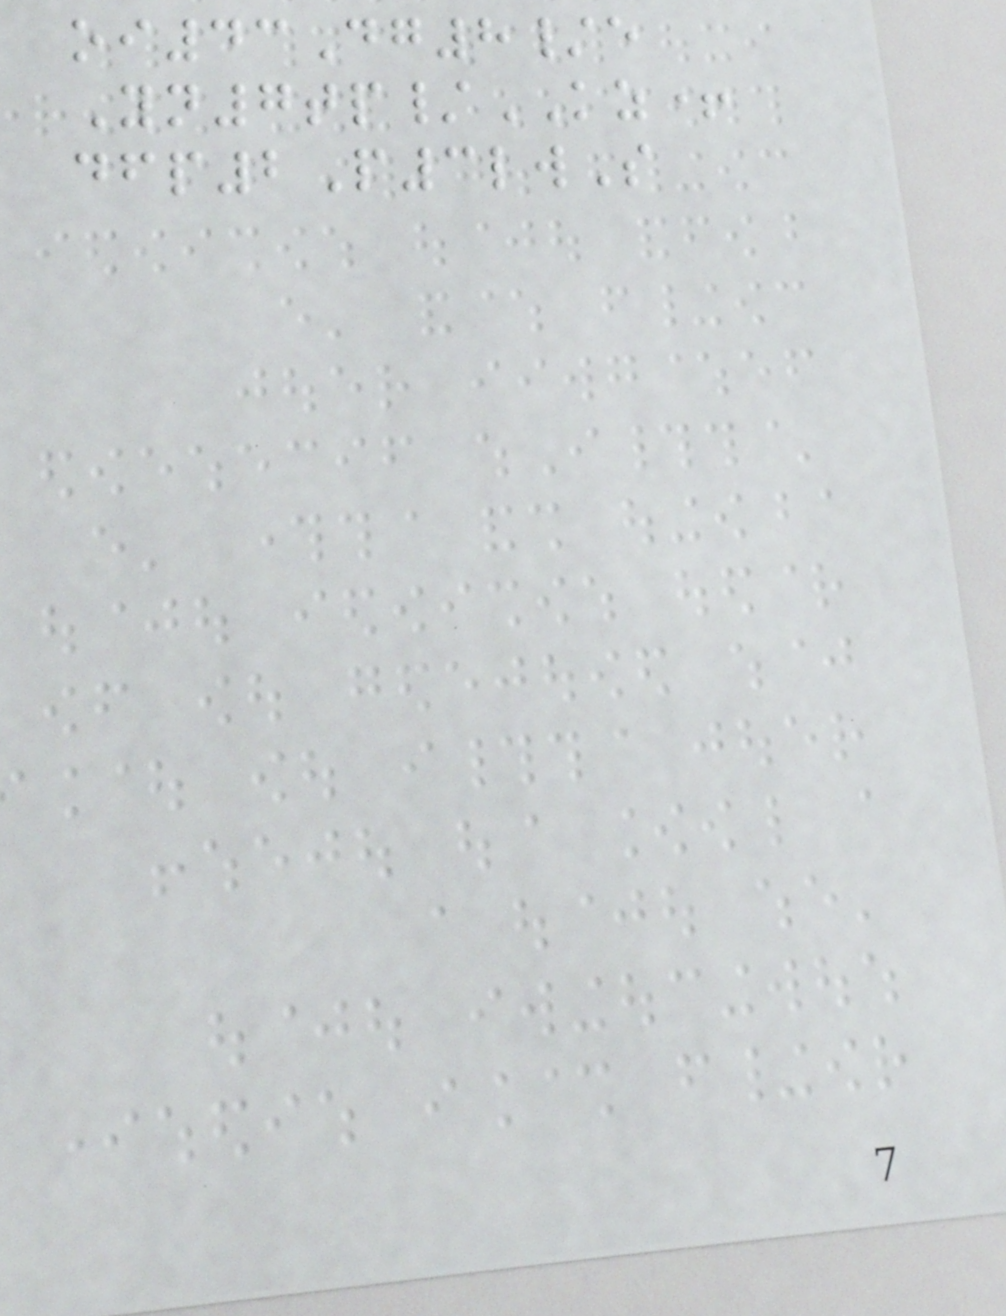oi43Dg8/e
Yn7tp/KZ+
dfp2P3lwS
